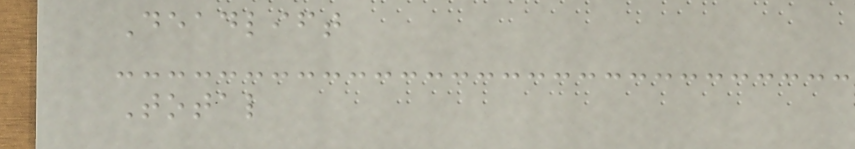Deadlift
Total
